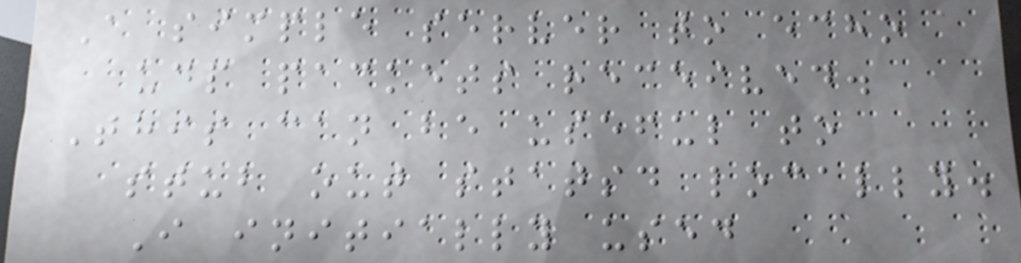A simple server to echo
udp packets received.
This can be useful to
stub out statsd locally.
I initially used
